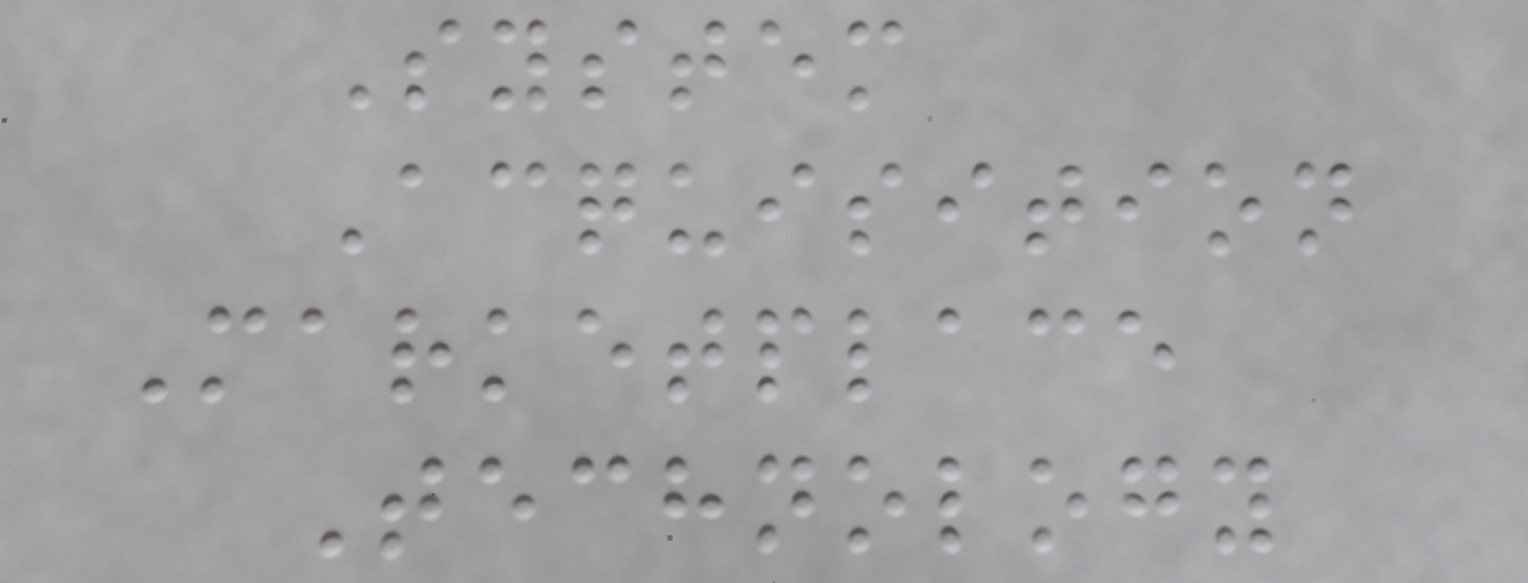System
Acquisition
Marketplace
Technology
